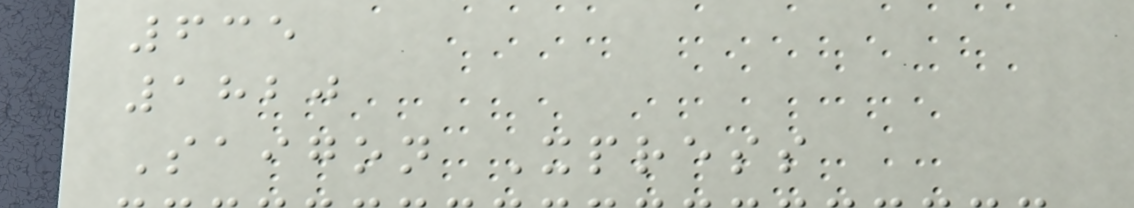635
1820
Saigon Xpress
